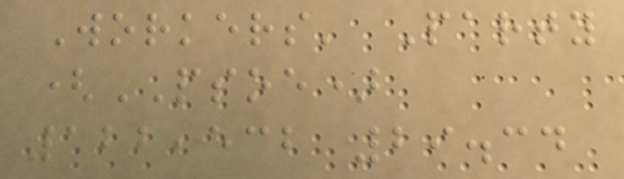Workers' Party
(PSOE)
122,532 29.34
